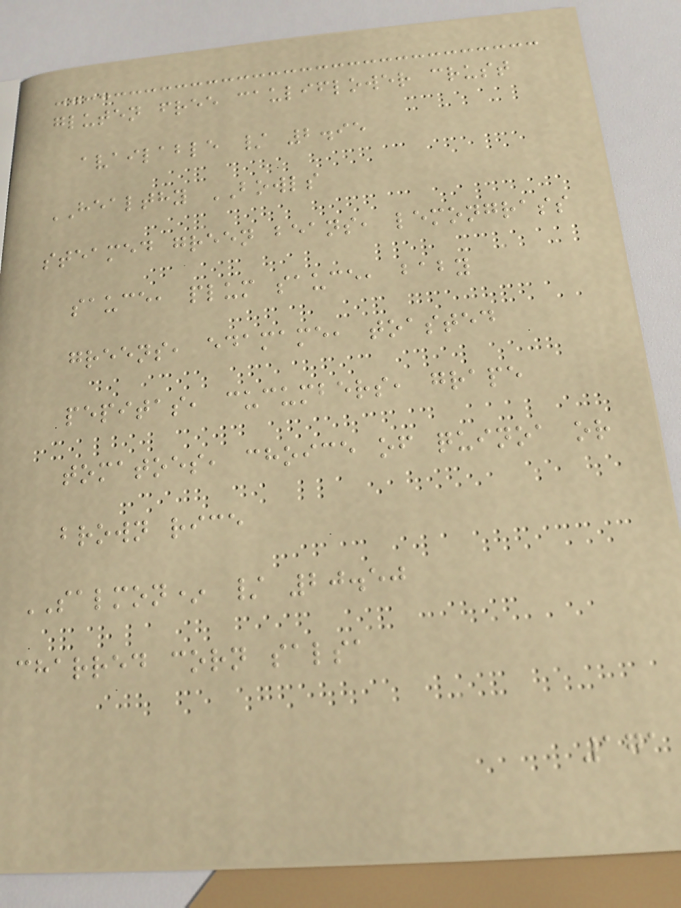gluten free cauliflower crust
available / 2.95
HEALTHY BOWLS
steamed green beans, lemongrass
sauce, plum sauce, baby
greens, edamame, toasted
pepitas, cucumbers, grape
tomatoes, choice of quinoa or
brown rice
SALMON* / 20.50
charred corn salsa
171
